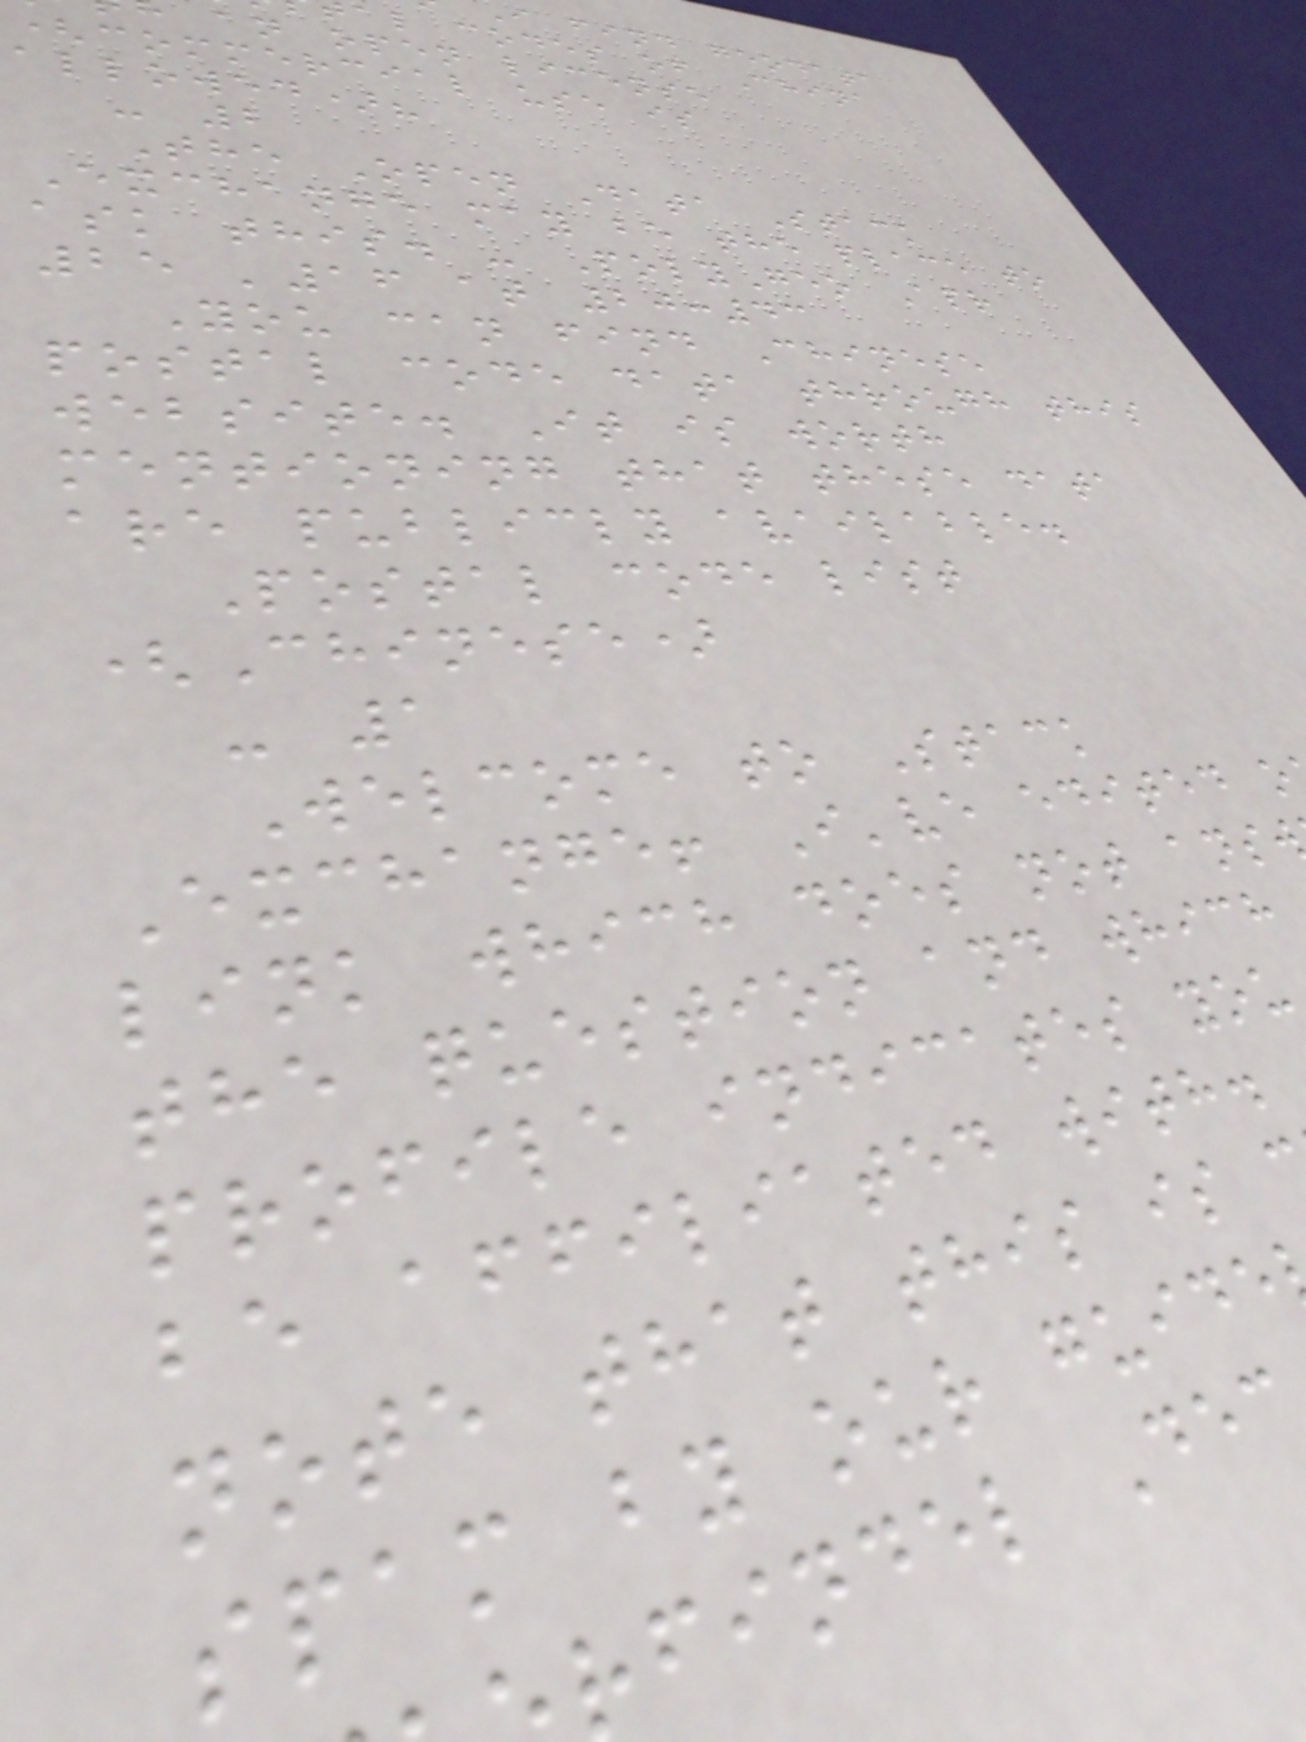i find geodata
al codes of China
an open license
(commercial use is
allowed)?
- 2
The Open Data Stack
Exchange may be the place to
ask this. - PolyGeo Apr
25 '16 at 20:43
You can find Chinese
postal code data through this
website. It is worth
mentioning that these data
are publicly available.
Postal code list
(Chinese)
- 1
Welcome to Stack
Exchange! I've edited o
link which does not ans
the question and which
profile indicates you
be affiliated with.
note that this is
spam by our guide
rfindel Dec
